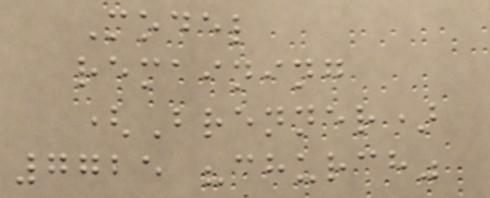Model
remaining
(Brenner)
7725 "church"
